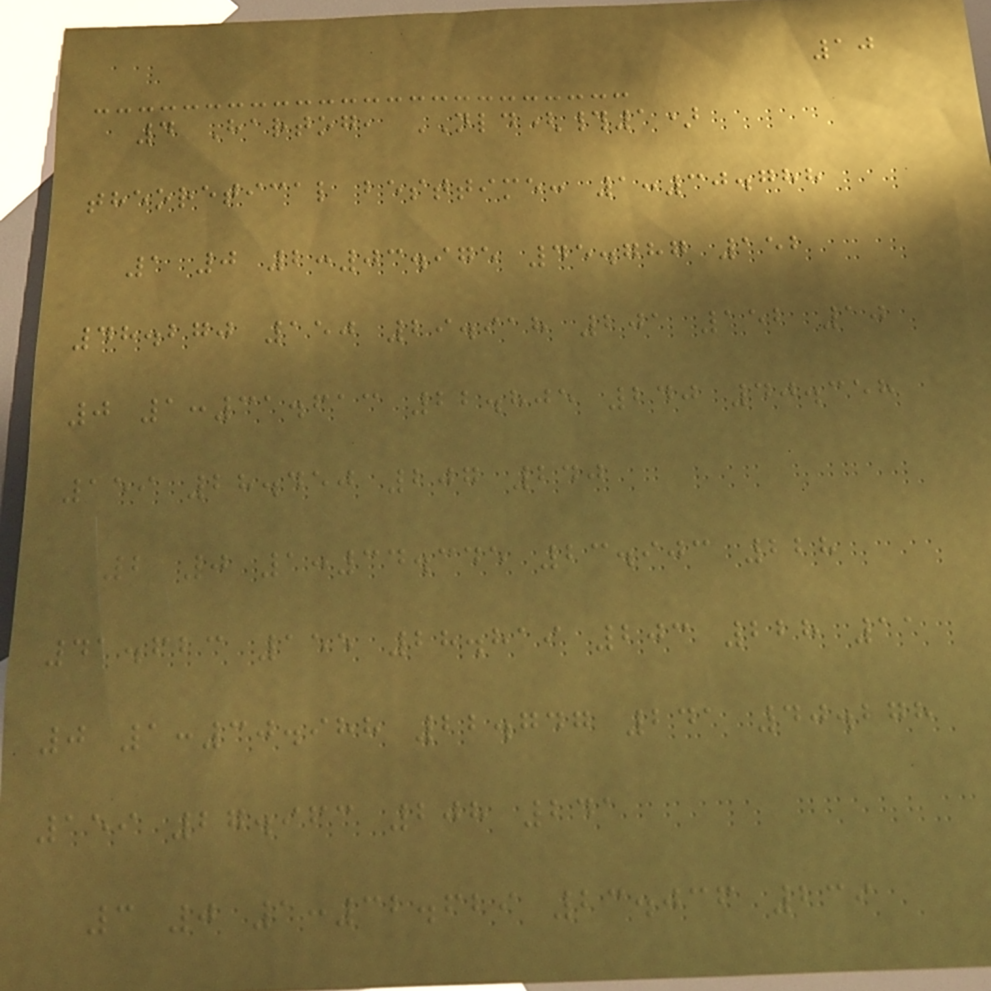10
4 Hartog, NLD(#1)
theoretical besttime: 1:30.788
1 0 2:03.975 45.787 152
48.270 150 29.918 201 152 10
0 1:31.613 22.805 240 40.358
159 28.450 207 240
2 0 1:34.345 23.903 228
41.623 155 28.819 203 228 11
0 1:30.988 22.747 241 40.278
159 27.963 208 241
3 0 1:32.629 23.036 239
